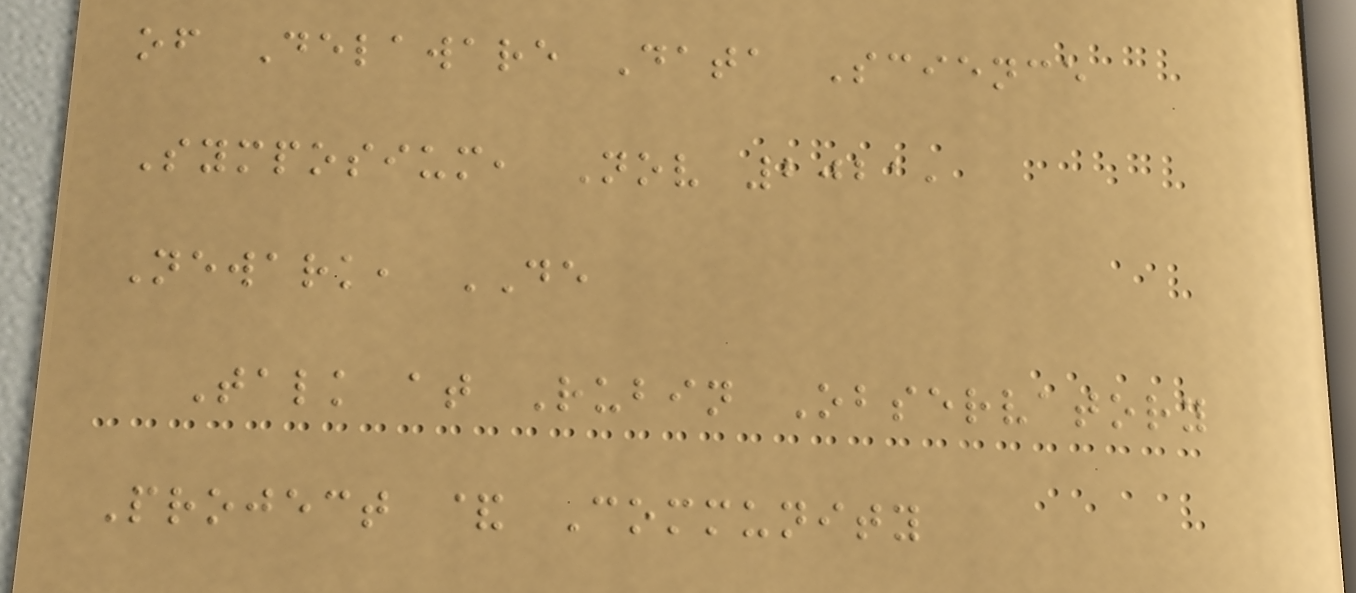of Delaware Data Science
Symposium, Nov 2021,
Newark, DE
Talk at Rubin Observatory
Project & Community
